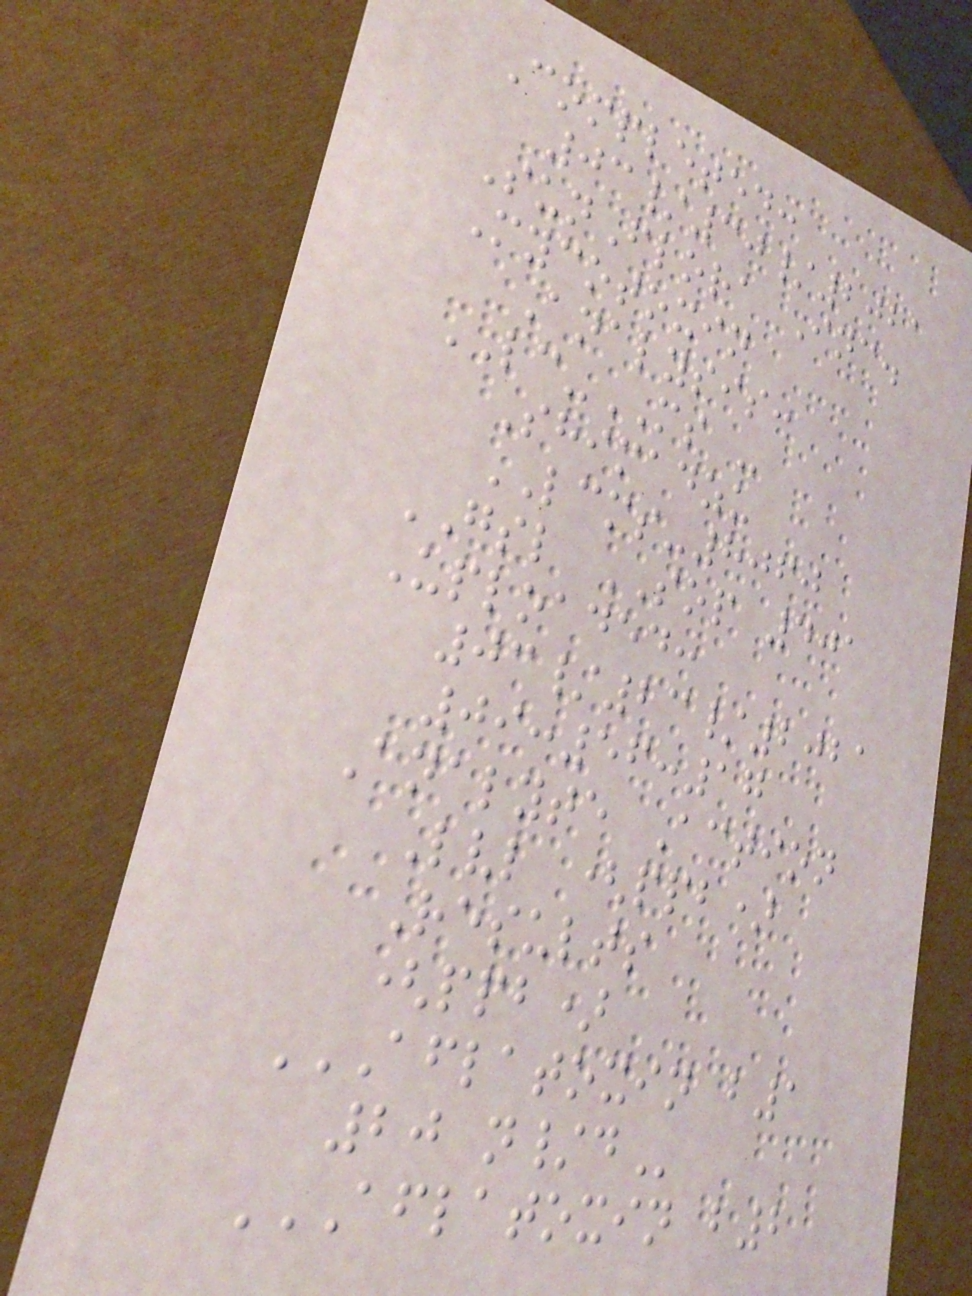Completed:
03/30/2021
SunFlora Inc.
Mycotoxin
Analysis:
LC-MS -
Shimadzu
LCMS-8060
GSL SOP 401
Uploaded:
03/23/2021
09:56:17
Analyte Action
Lvl (ppb)
Results
(ppb)
AFLATOXIN B1
20 N/D
AFLATOXIN B2
